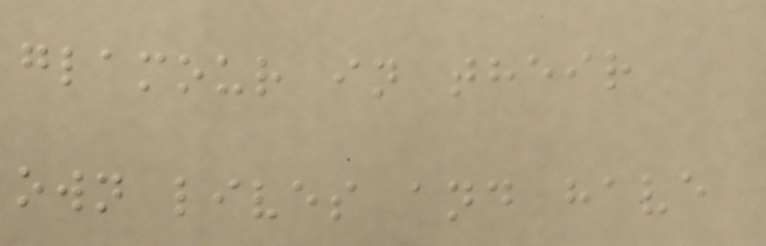glamour in their
own lives and have
